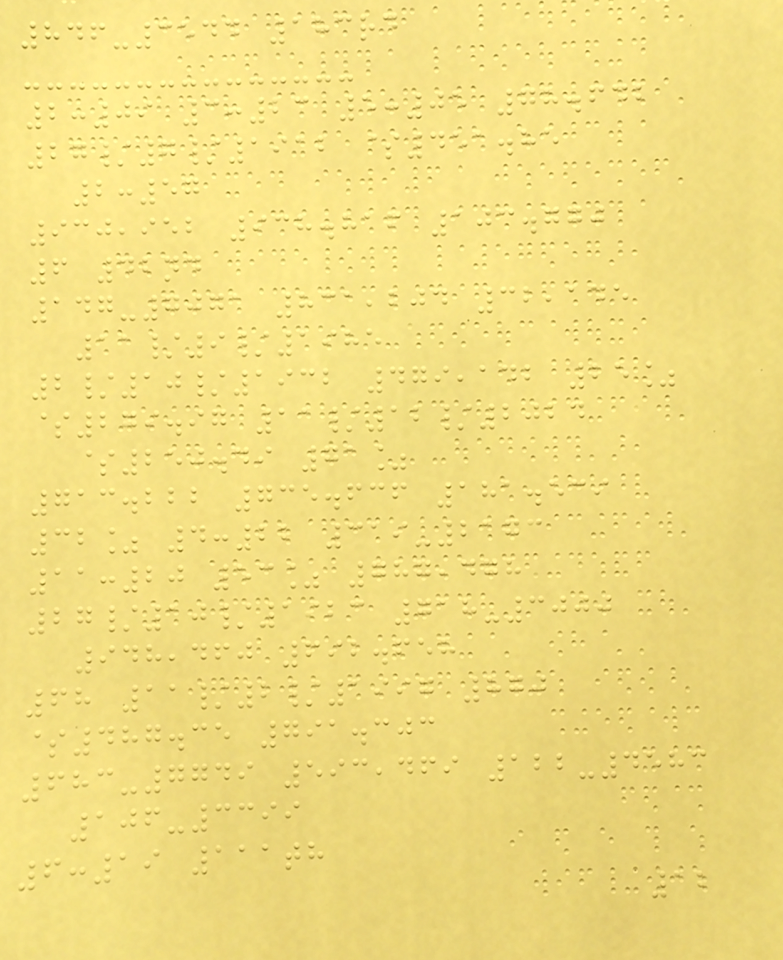846-3544 183rd
2:09 3:23 5:05 78.642
27/7/1912 $451.85
2:57
930,952 938.816 103.770
6 42nd
147-7071 831,204 32,145
11/9/1985
2/10/1932 479,142 25%
$279.97 11/12/2024
$250.49 71%
713.222 735.636 181.539
32% 4:22 319-2173
11:20 53% 787,478
27/10/1923 718-3000
948,460 692.658
68 11/2/1997 870
$487.35 791.303
683-7749 593,469 122-4583
106-3399
6:19 111th
12
